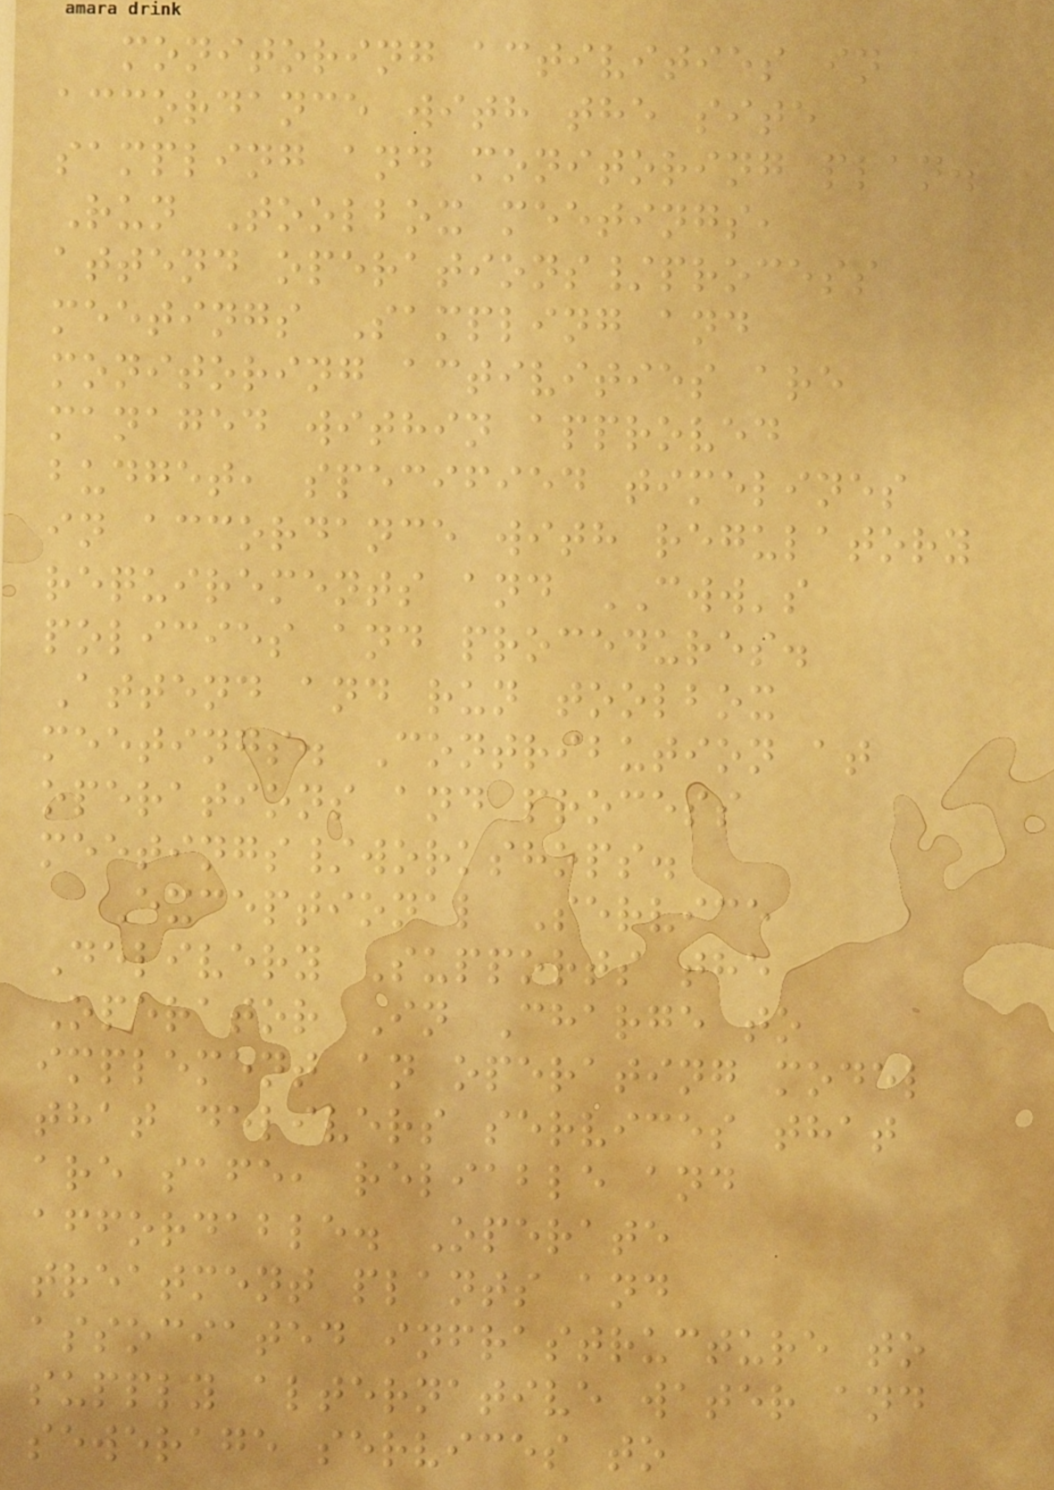monitoring activities in
accordance with the site
sampling and monitoring plan.
Run Toolbox meetings,
attend operations/process
meetings Sampling and
monitoring activities are
managed within approved
budget, specified timelines
in accordance with regulatory
requirements and CWW's
policies and procedures.
Attend and run toolbox
meetings. Contribution at
operations and process
meetings/workshops.
Exceptional Service
Delivery Supports the
Operator In Charge to
implement an operating model
that delivers services that
are safe, reliable and
affordable. Operate
treatment plants and
associated infrastructure to
supply alternative water and
sewerage services to
